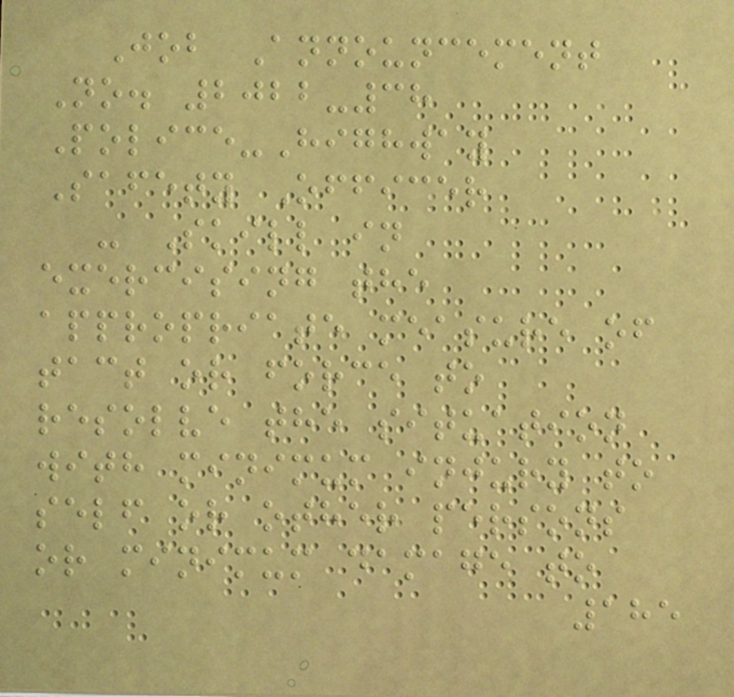Job Announcement
No. 2022-38
Police-Highway
Safety Officer
- Skill in
exercising the
appropriate measure of
tact or force to
resolve the situation
with minimum injury to
self or other persons
or minimum damage to
185
